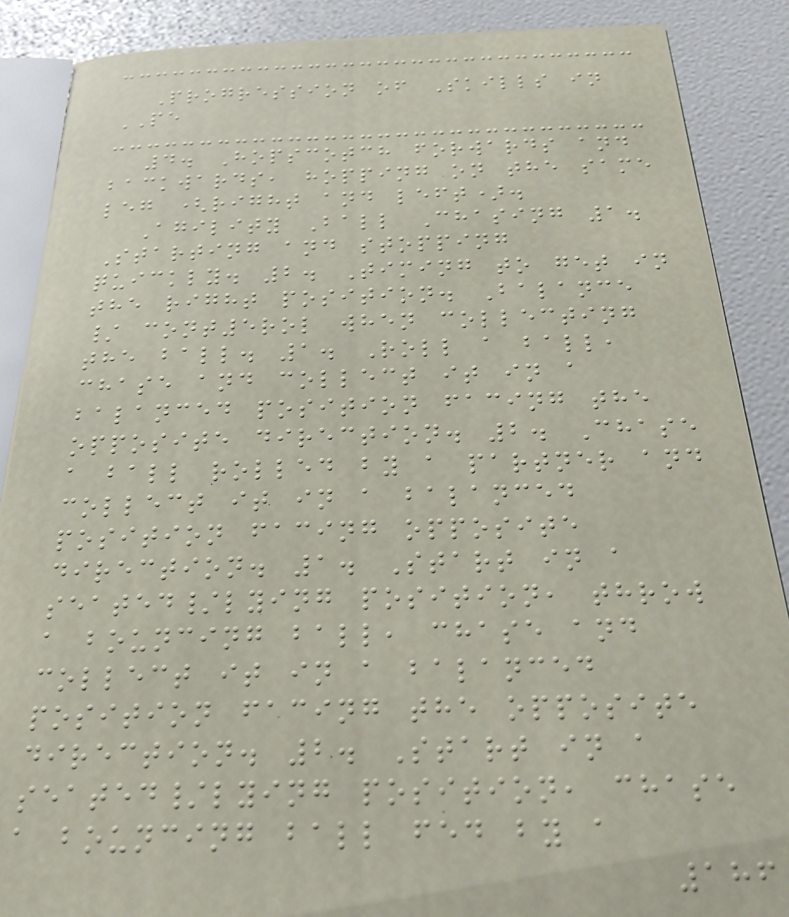Progression of Skills in
PE
4. Hopscotch forwards and
backwards, hopping on the same
leg (right and left).
Agility Ball Chasing 1.
Starting and stopping
quickly. 2. Timing to get in
the right position. Balance
/ cont5rol when collecting
the ball. 1. Roll a ball,
chase and collect it in a
balanced position facing the
opposite direction. 2. Chase
a ball rolled by a partner and
collect it in a balanced
position facing opposite
direction. 1. Start in a
seated/lying position, throw
a bouncing ball, chase and
collect it in a balanced
position facing the opposite
direction. 2. Start in a
seated/lying position, chase
a bouncing ball fed by a
186
